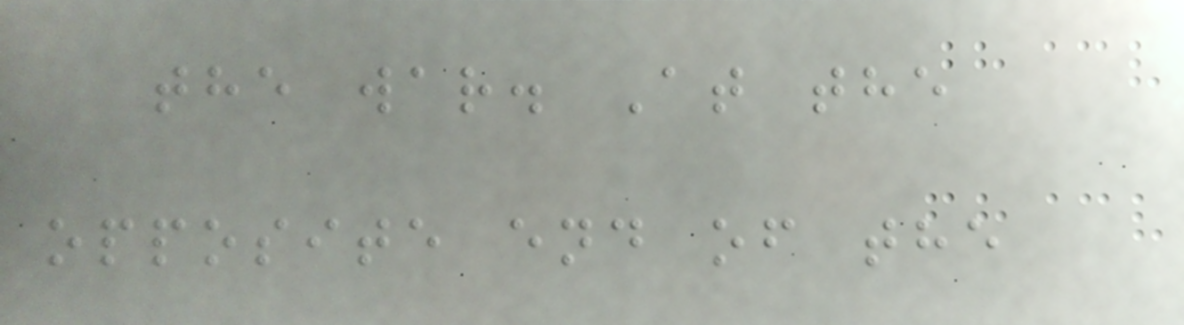the war. At the
opposite end of the
